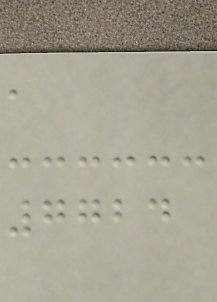a
7724
